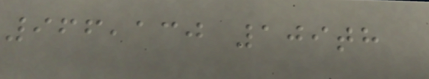966,130 109th
